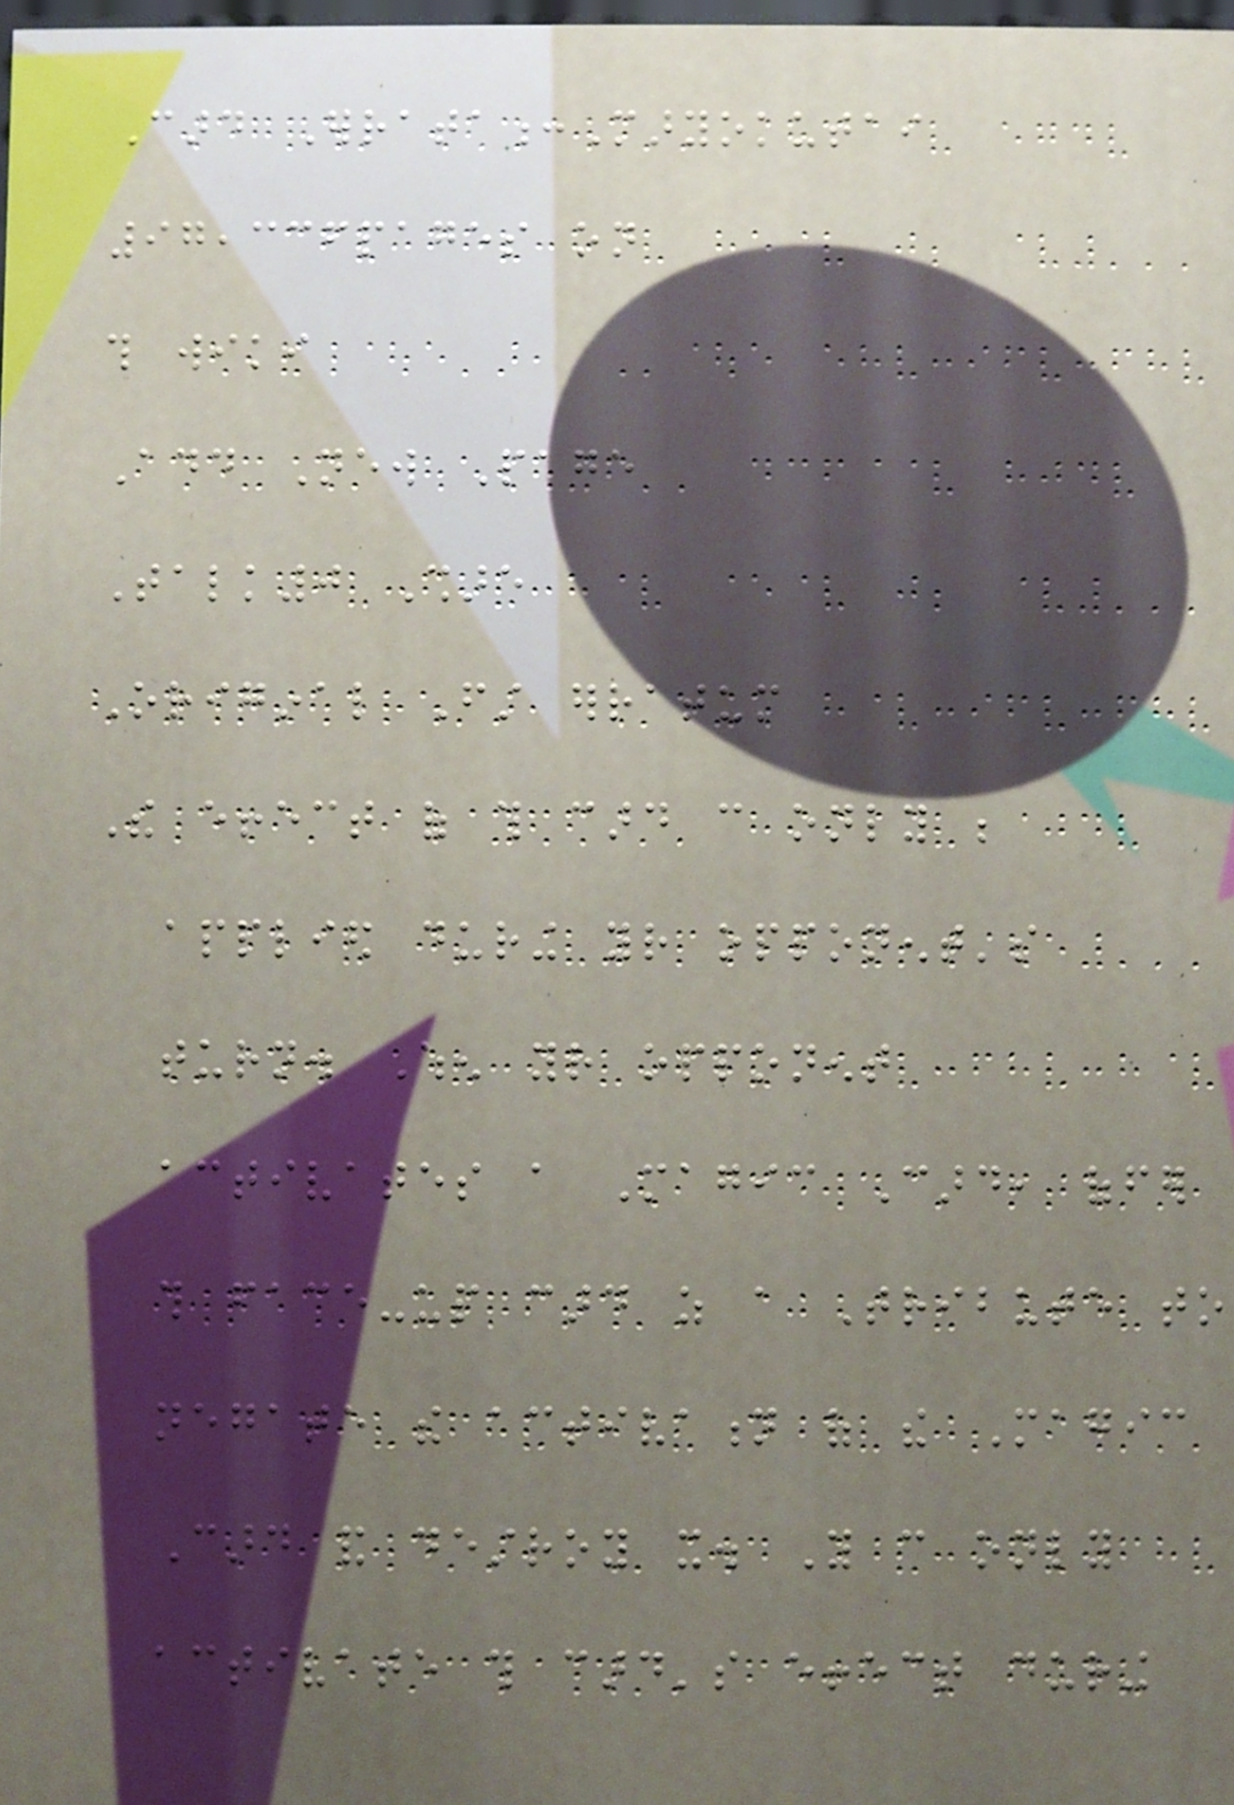Card Errata:Maryokutai
97,336pages on
this wiki
Add New Page
Talk0 Share
Original First erratum
The effect of this card can only be
applied during your opponent's
turn. When your opponent
activates a Magic Card, offer
this face-up card as a Tribute to
negate the activation of the Magic
Card and destroy it. You can only
activate this card's effect during
